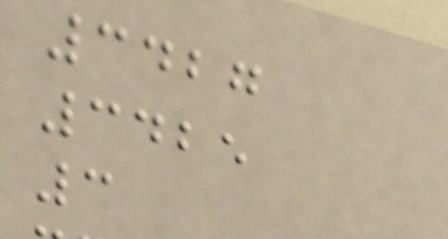3427
3425
3
